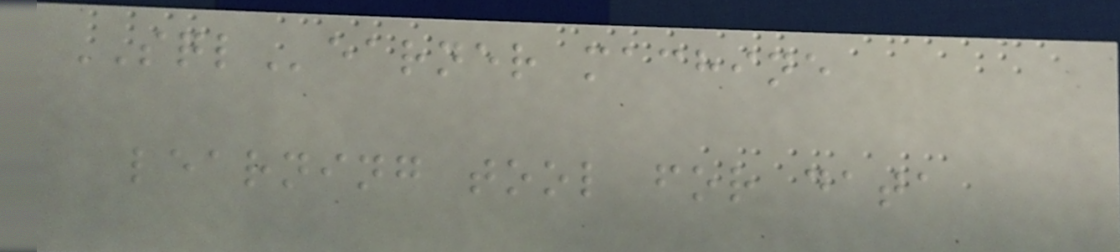SQLearner machine
learning tool for data
